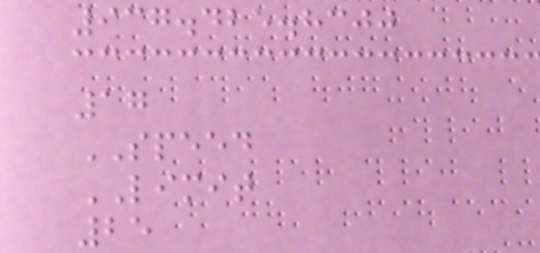937.425.8300
17
SPEED
LIMIT
25
